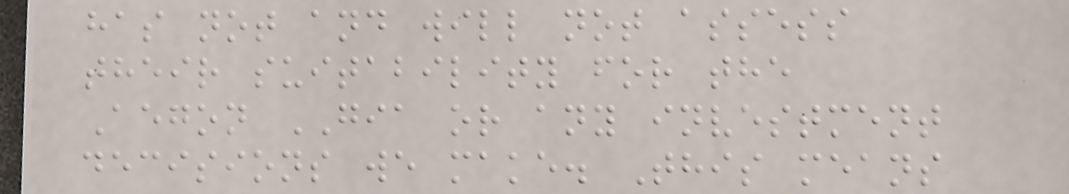has not and will not assess
their suitability for the
Aegon GIA or any investment
decisions we make. This means
